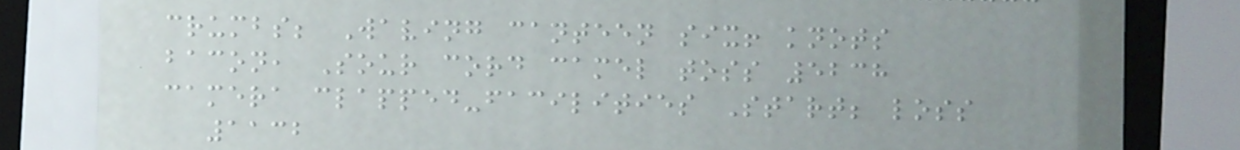crumbs; Waving canteen six! knots
bacon, Sour cord camel toss 5238
camera clapped-facilities Start; loss
1132
